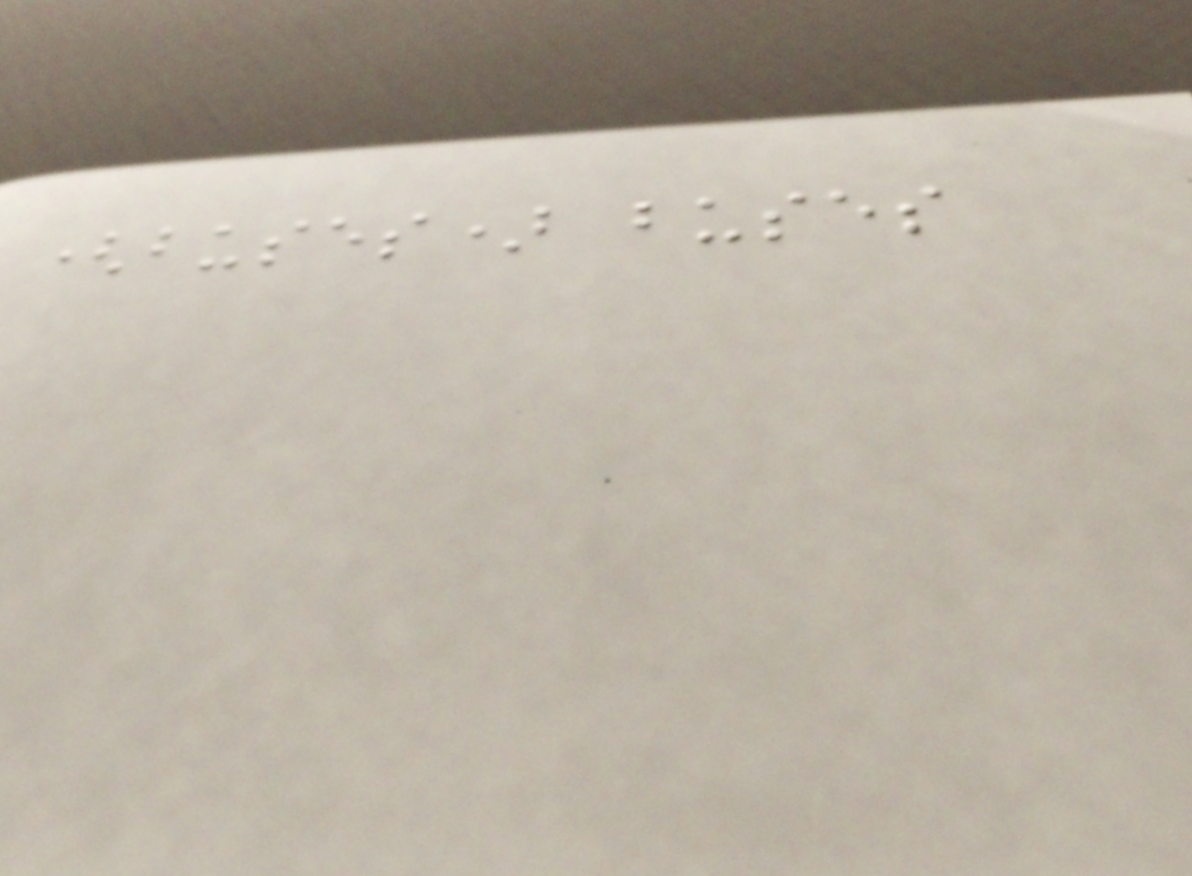(buses) buses
